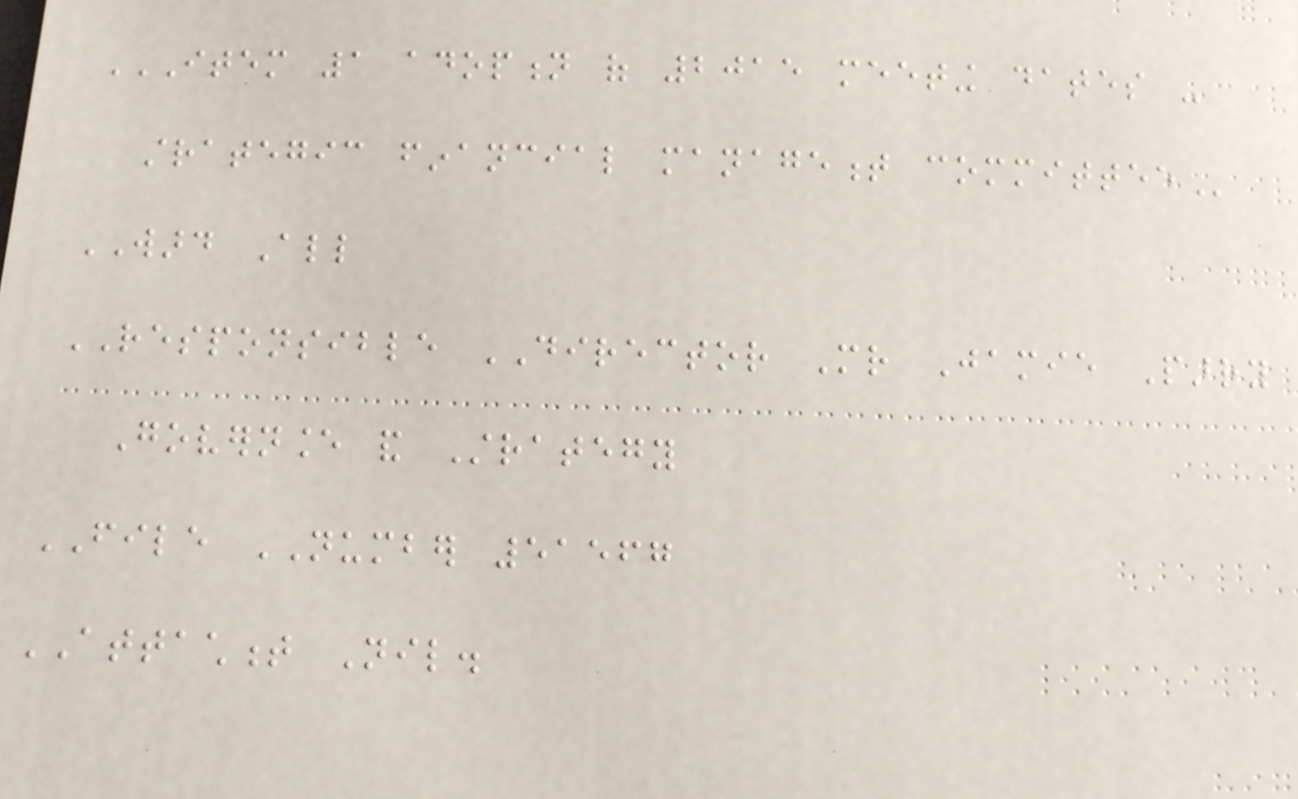ITEM 1 ADOPTION OF 2015 MEETING DATES -
STRATEGIC FINANCIAL MANAGEMENT COMMITTEE
WARD All
RESPONSIBLE DIRECTOR Mr Jamie Parry
Governance and Strategy
FILE NUMBER 51567
ATTACHMENT Nil.
